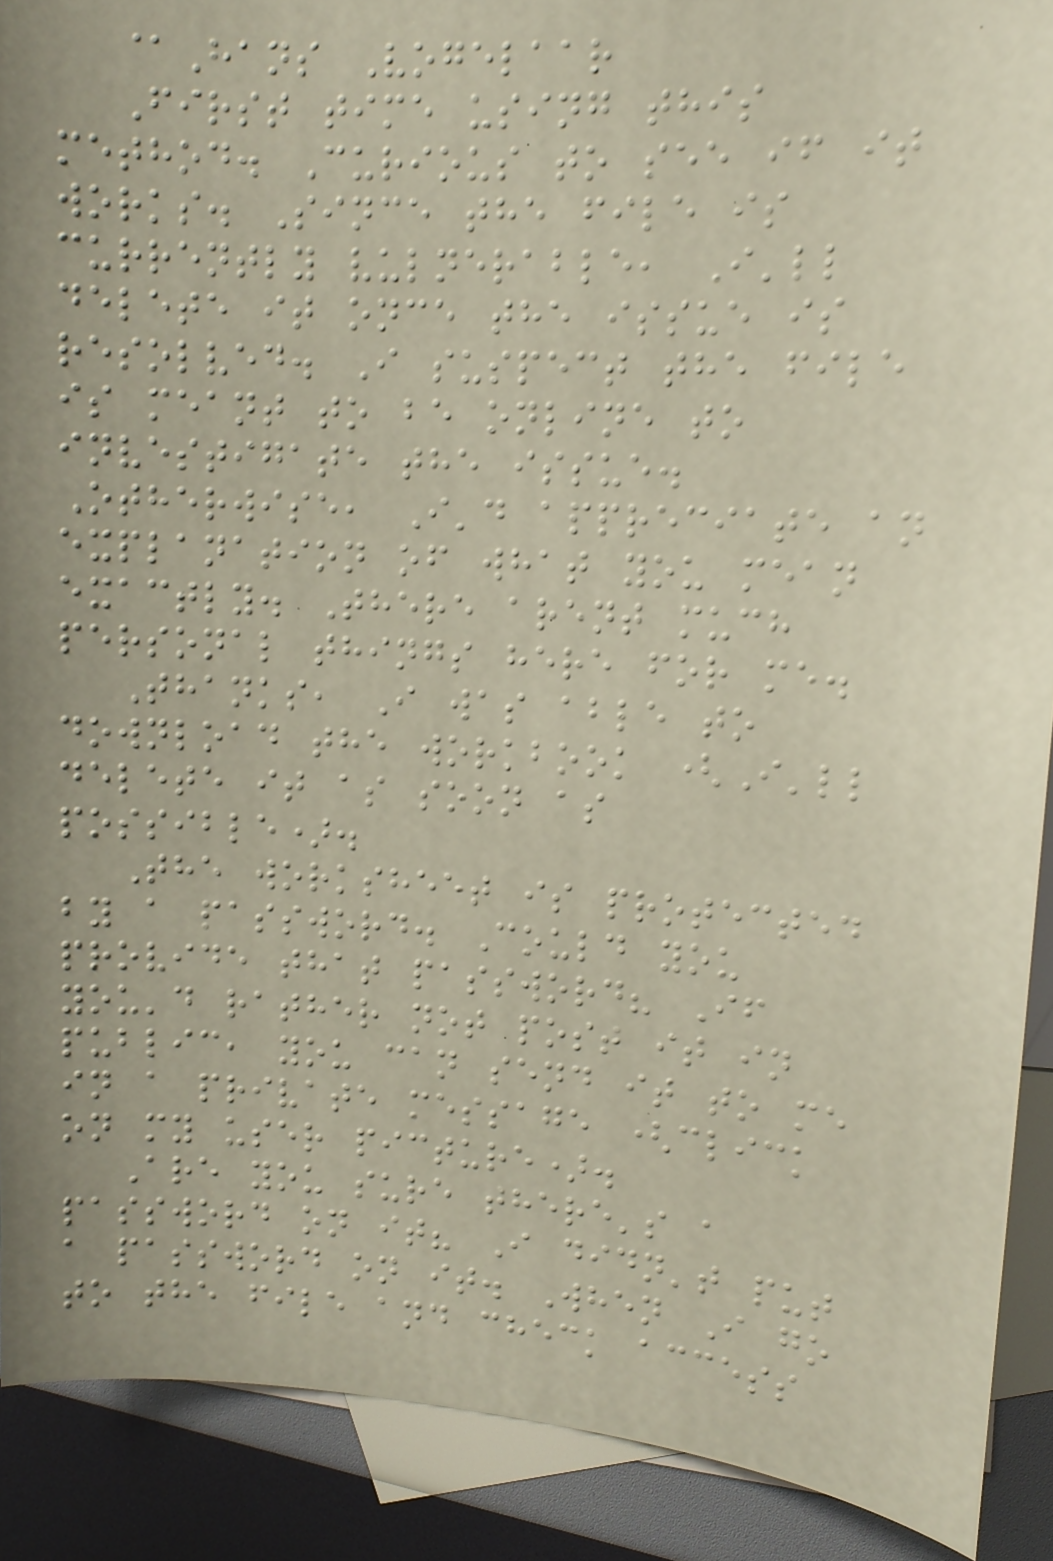@Hans Vogelaar
First time using this
method. Curious to see if it
works. Since the file is
currently vulnerable, I'll
delete it once the issue is
resolved. I suspect the file
is meant to be online to
investigate the issue.
Otherwise, I'd appreciate an
explanation of what you mean
exactly. There arent much
personal things here for me.
Thanks, I was able to
download the workbook (I'll
delete it as soon as
possible).
The worksheet is protected
by a password. Could you
provide that password? If
you'd rather not post it in
public, you can send it to me
in a private message (click
on my user picture).
Are you sure there's a
password on it? I didn't put
a password on it. When I go
to the file and check access
